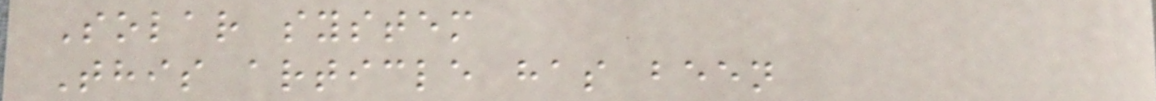Solar system
This article has been
